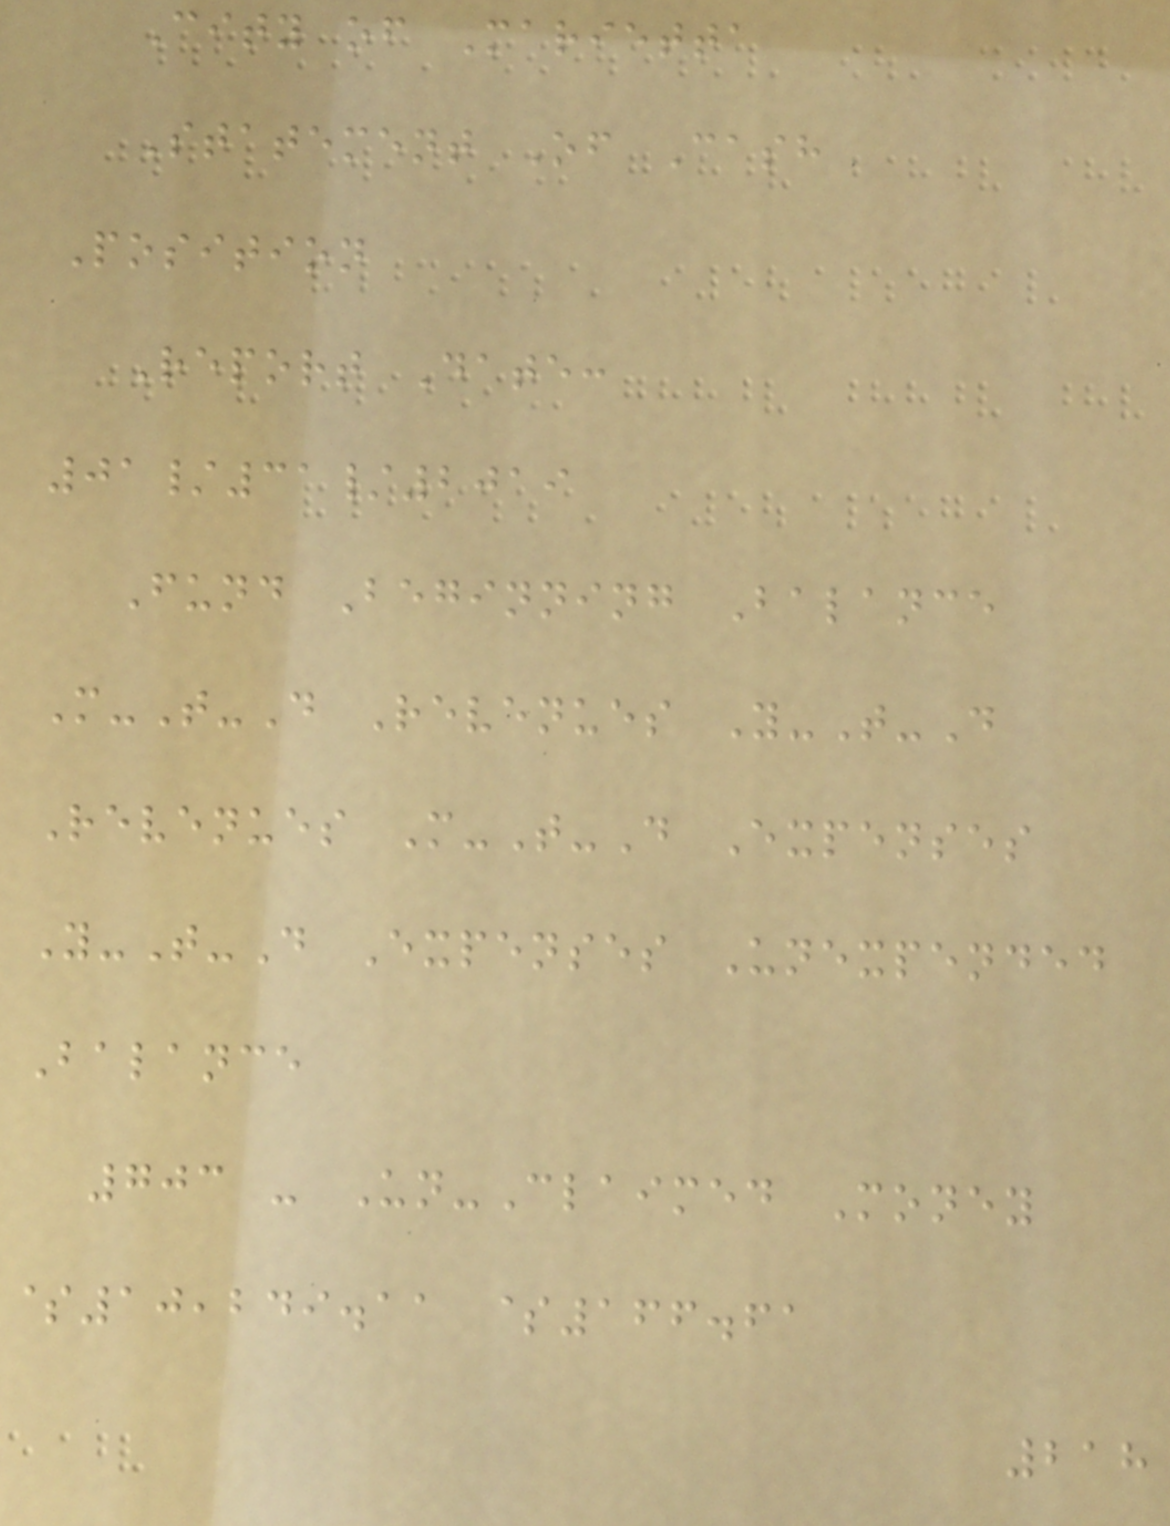City of Marietta
Statement Of Cash
Position
Report Date:
01/31/2019
Fund Beginning Balance
M-T-D Revenues Y-T-D
Revenues M-T-D Expenses
Y-T-D Expenses Unexpended
Balance
703 - Un-Claimed Money
$10,249.11 $166.61
218
